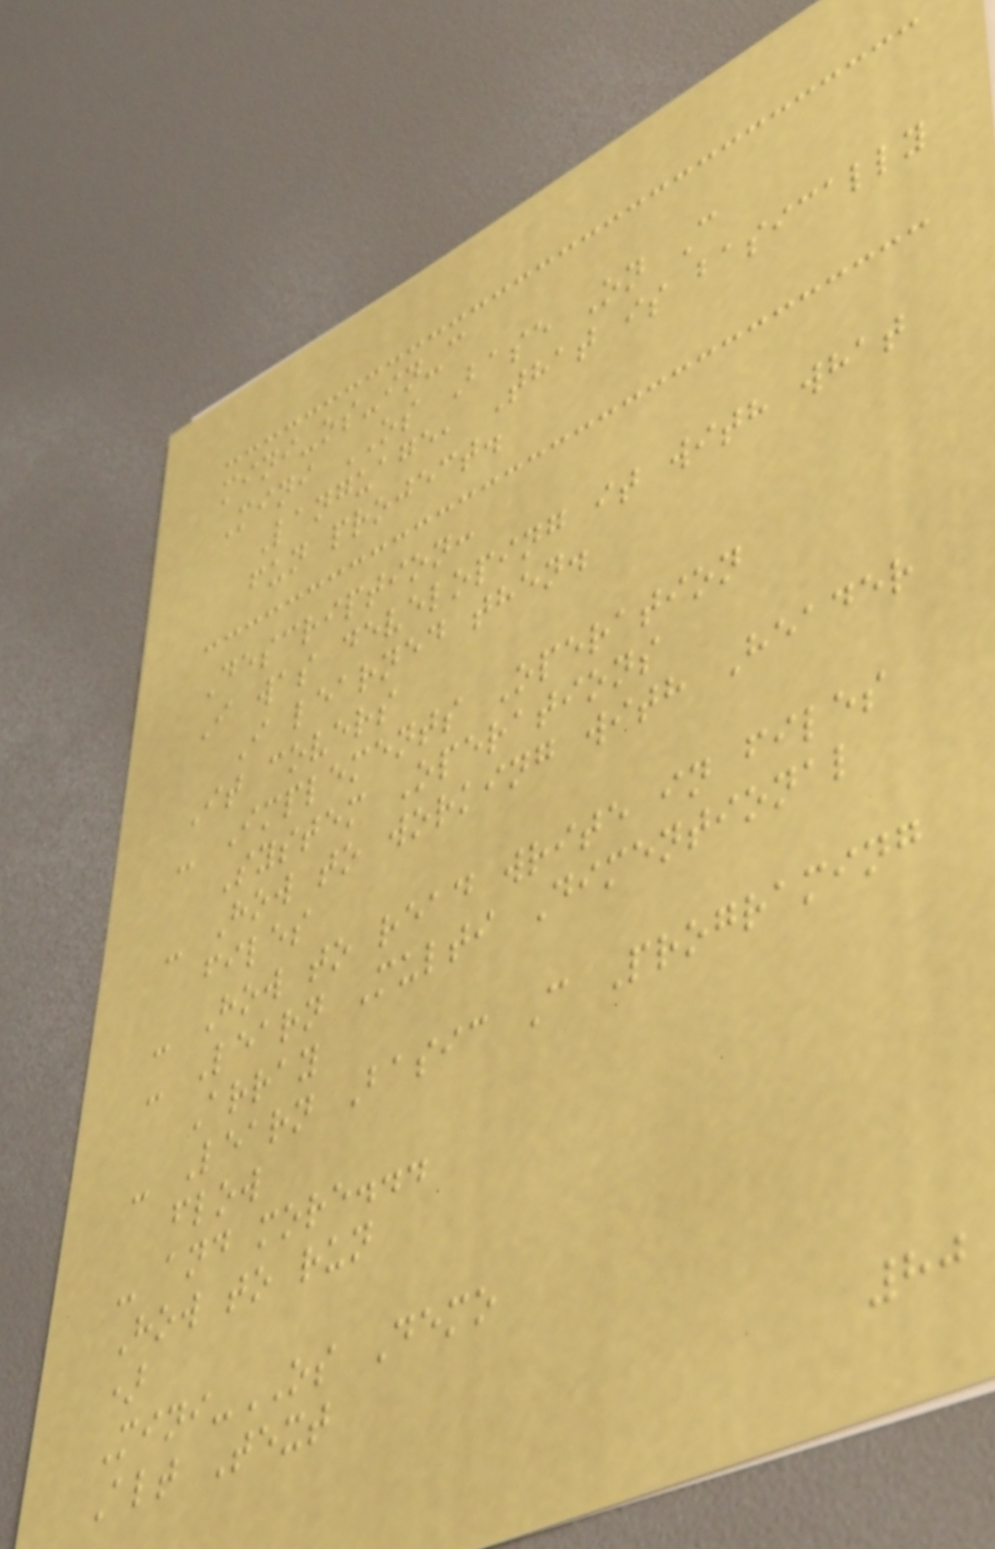mini-os-in-c
Mini OS Base On C
Language, That is basically
fun project.
Description:
I was developing it with what
I learned then.
It covers
- Implements Operation
System Operations
- How to working with Header
files
- How to read write in files
- Learn Multi Dimentional
Array
- Learn Basic C Programing
flow
- and more...
How to run
)
Mini-OS Demo
Alt Text
80
